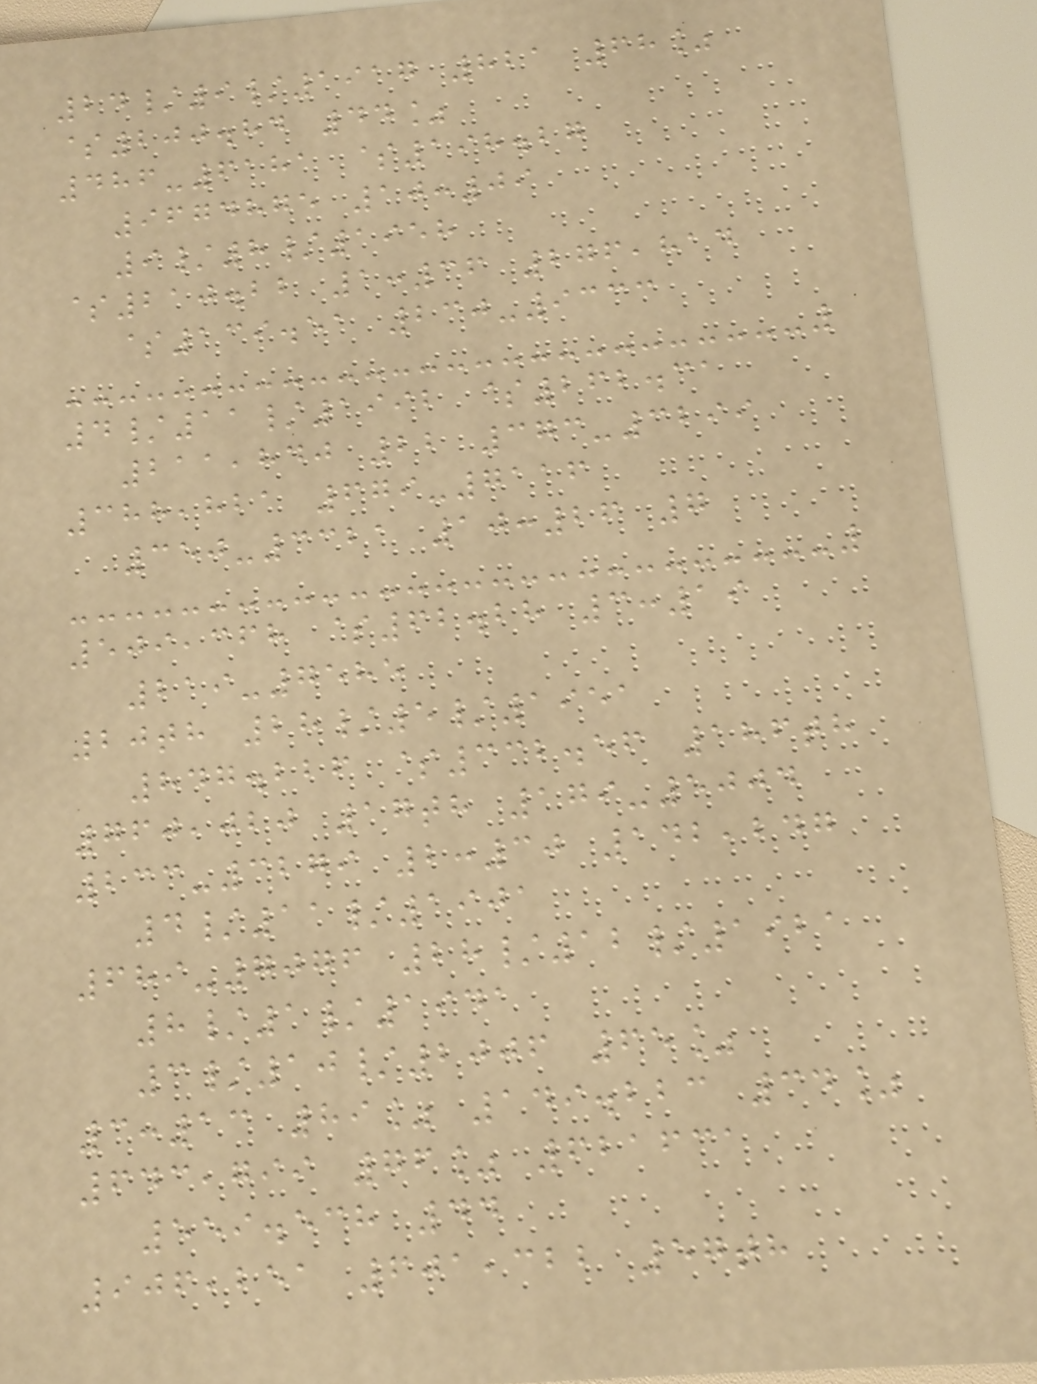24/9/1917 821 68%
$200.84 44%
486-6181 $198.27
9674875 10:09
9/8/1958
$210.22 1:36 276,814
$139.51 230-9333
4/11/1992 $262.31
211,840 22 373-3299
388,821 679-7116
350-3321 10:26 7
509,368 $62.28 3:19
219-7585
20th 28/5/1951
847.226 $332.56 186th
760,020 17th 179-5004
233-3279 2:30 142,247
4/11/1901
689-7076 28/12/1921
8/1/1941
3/10/2006 65%
3:13 89% 149.223 34%
643,799 76% 621631
559.538 44
906,251 601,322 57th
